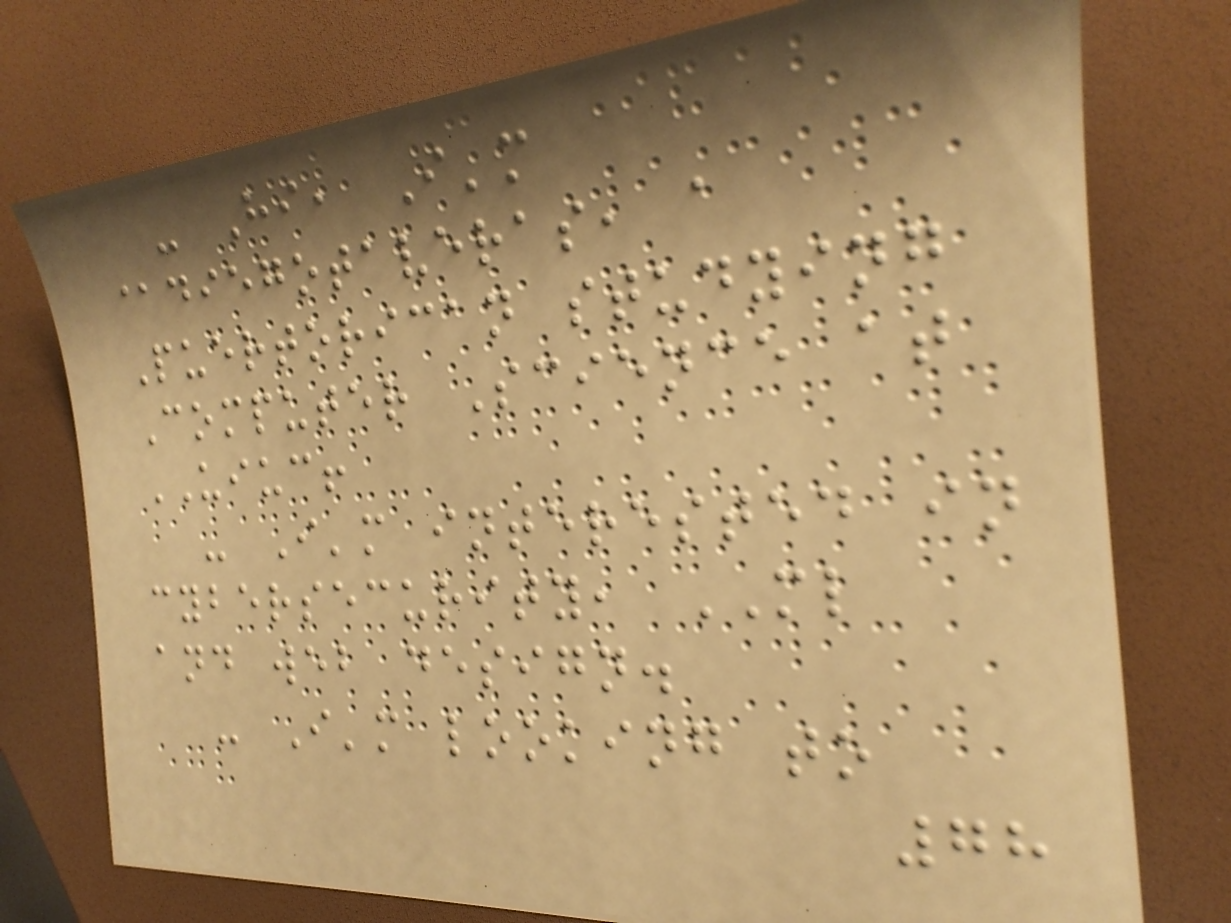- Hi, I'm
@diegotaveras, a
Puertorican studying
Computer Science at
UIUC!
- I'm interested in
cybersecurity, ML
and web design.
- I'm looking to
78
